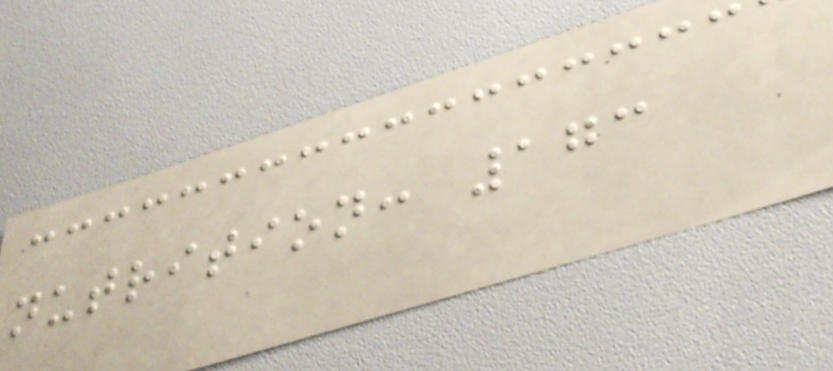nutrition: 173
